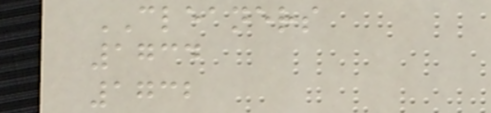CLEANERS
1734
1732
